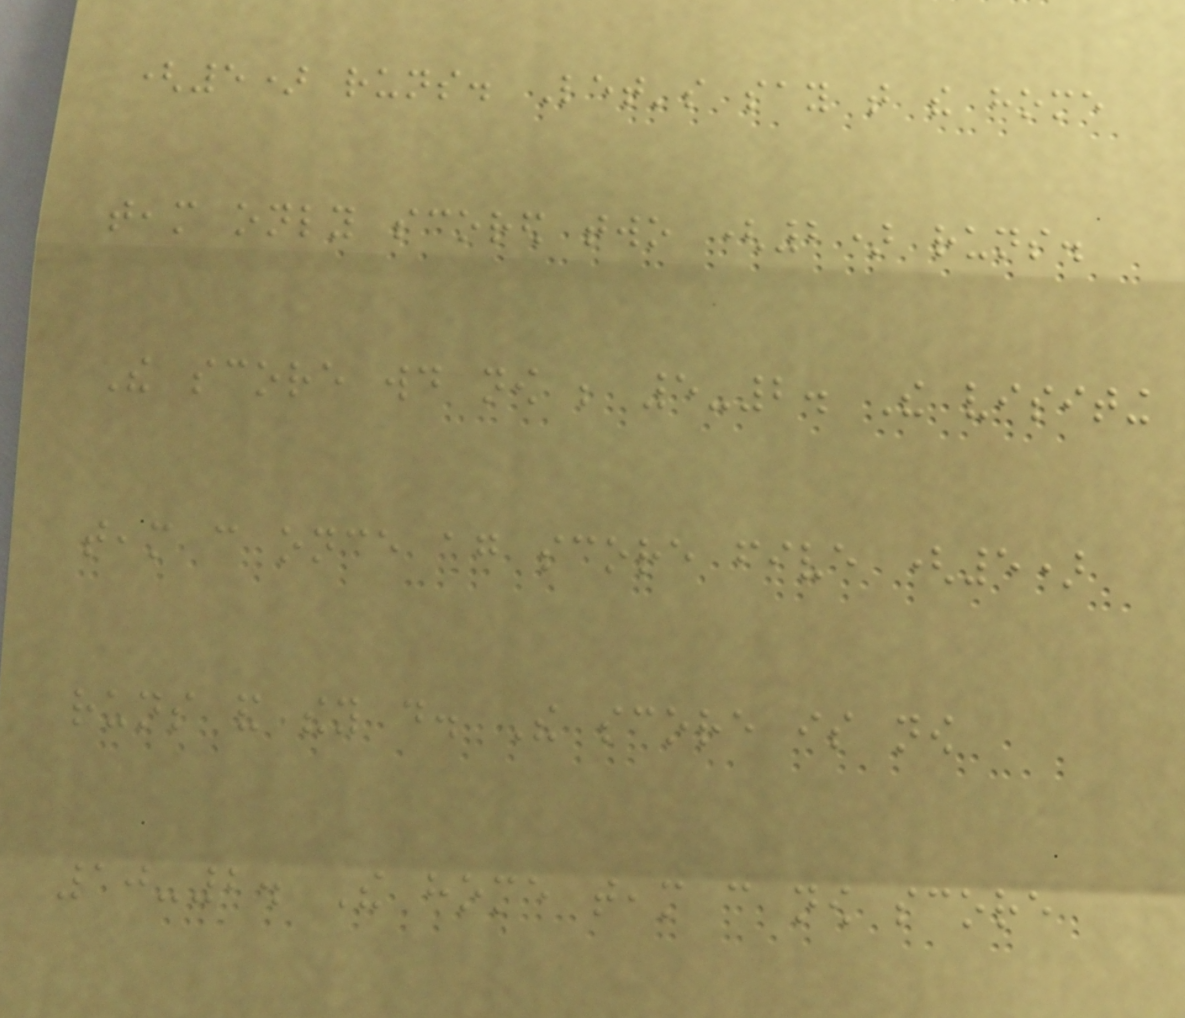(5) runs. Let's say that the home
team only scored two (2) runs.
The score would now be 5-2. The visiting
team can once again score five (5)
runs and they do. The score is now
10-2. The home team can now score
